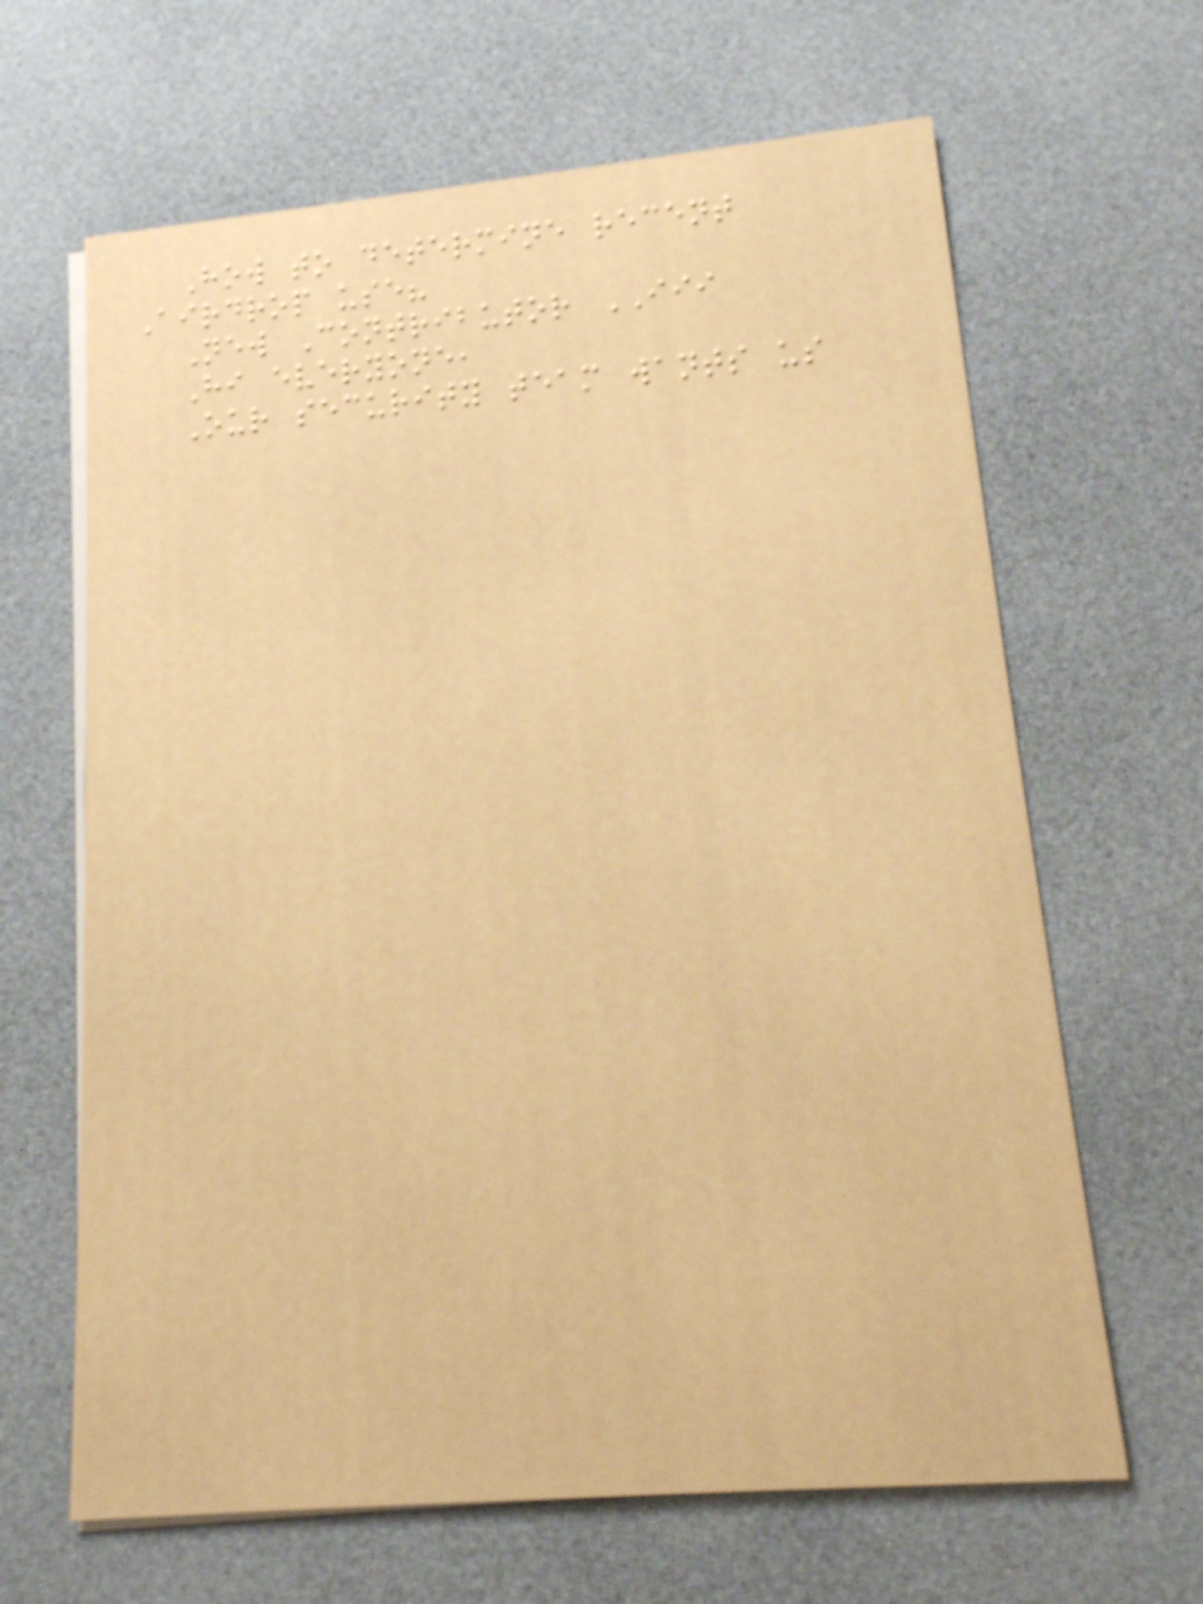How to determine recent
Airdrop use?
New Contributor III
Hi everyone,
Our security team wants us
